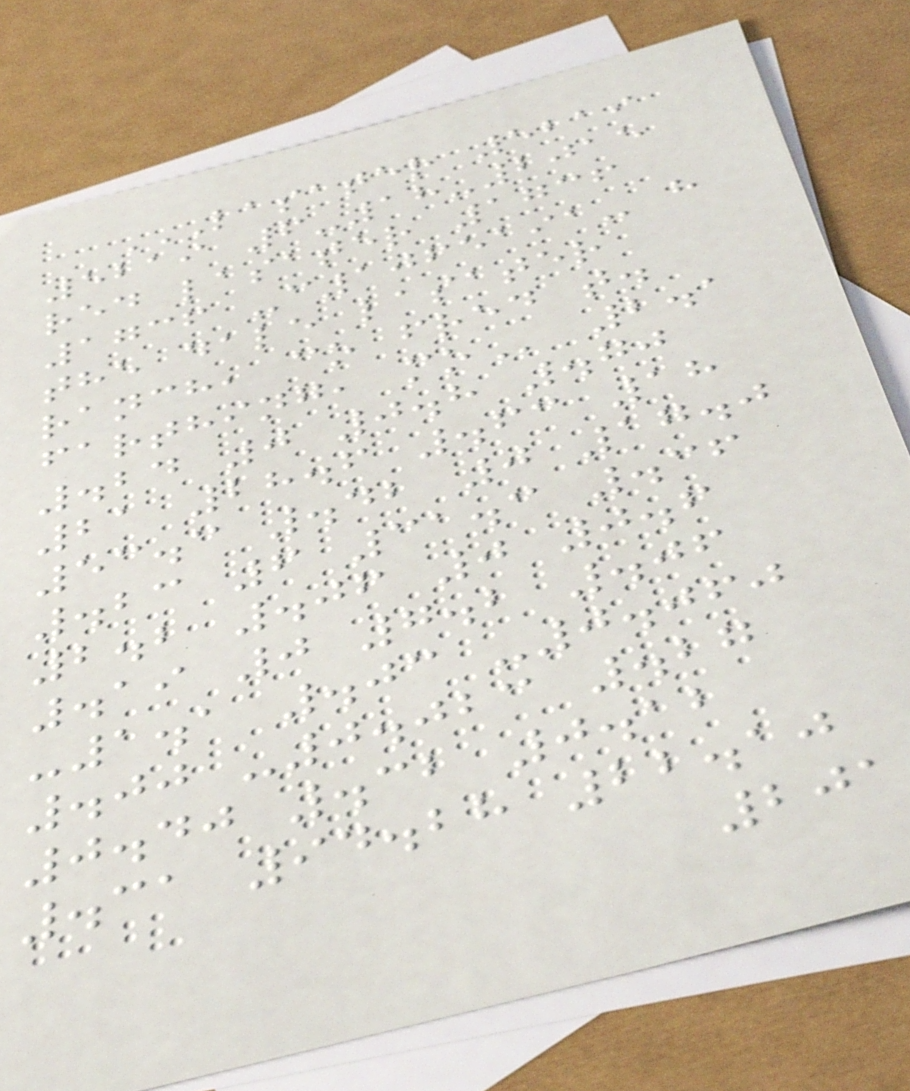LASATER 5219
5219 6-18-2015
RED LASATER 1736
1736 -C1065191- H
THE DALE LASATER
RANCH, CO FRED T.
FARTHING, MO 2.1
.24 0 0.8 .70
21 28.6 .63 18
53.3 .42 0 17.0
.23 6 31.3 .36
2.2 .06 0 0.6
.19 0 7.2 .06
-1.1 .03 -0.060
.00 -0.023 .27
0.40 .32 0.12
.31 94.28 22.10
201
